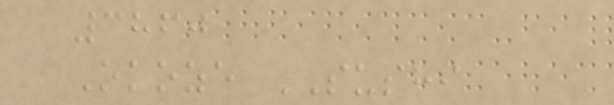3860
Okoze SUSHI
